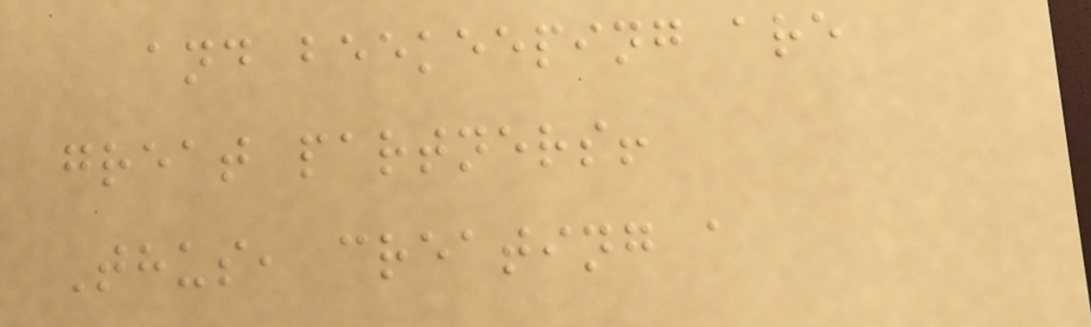and beekeeping are
great partners!
Thus, creating a
